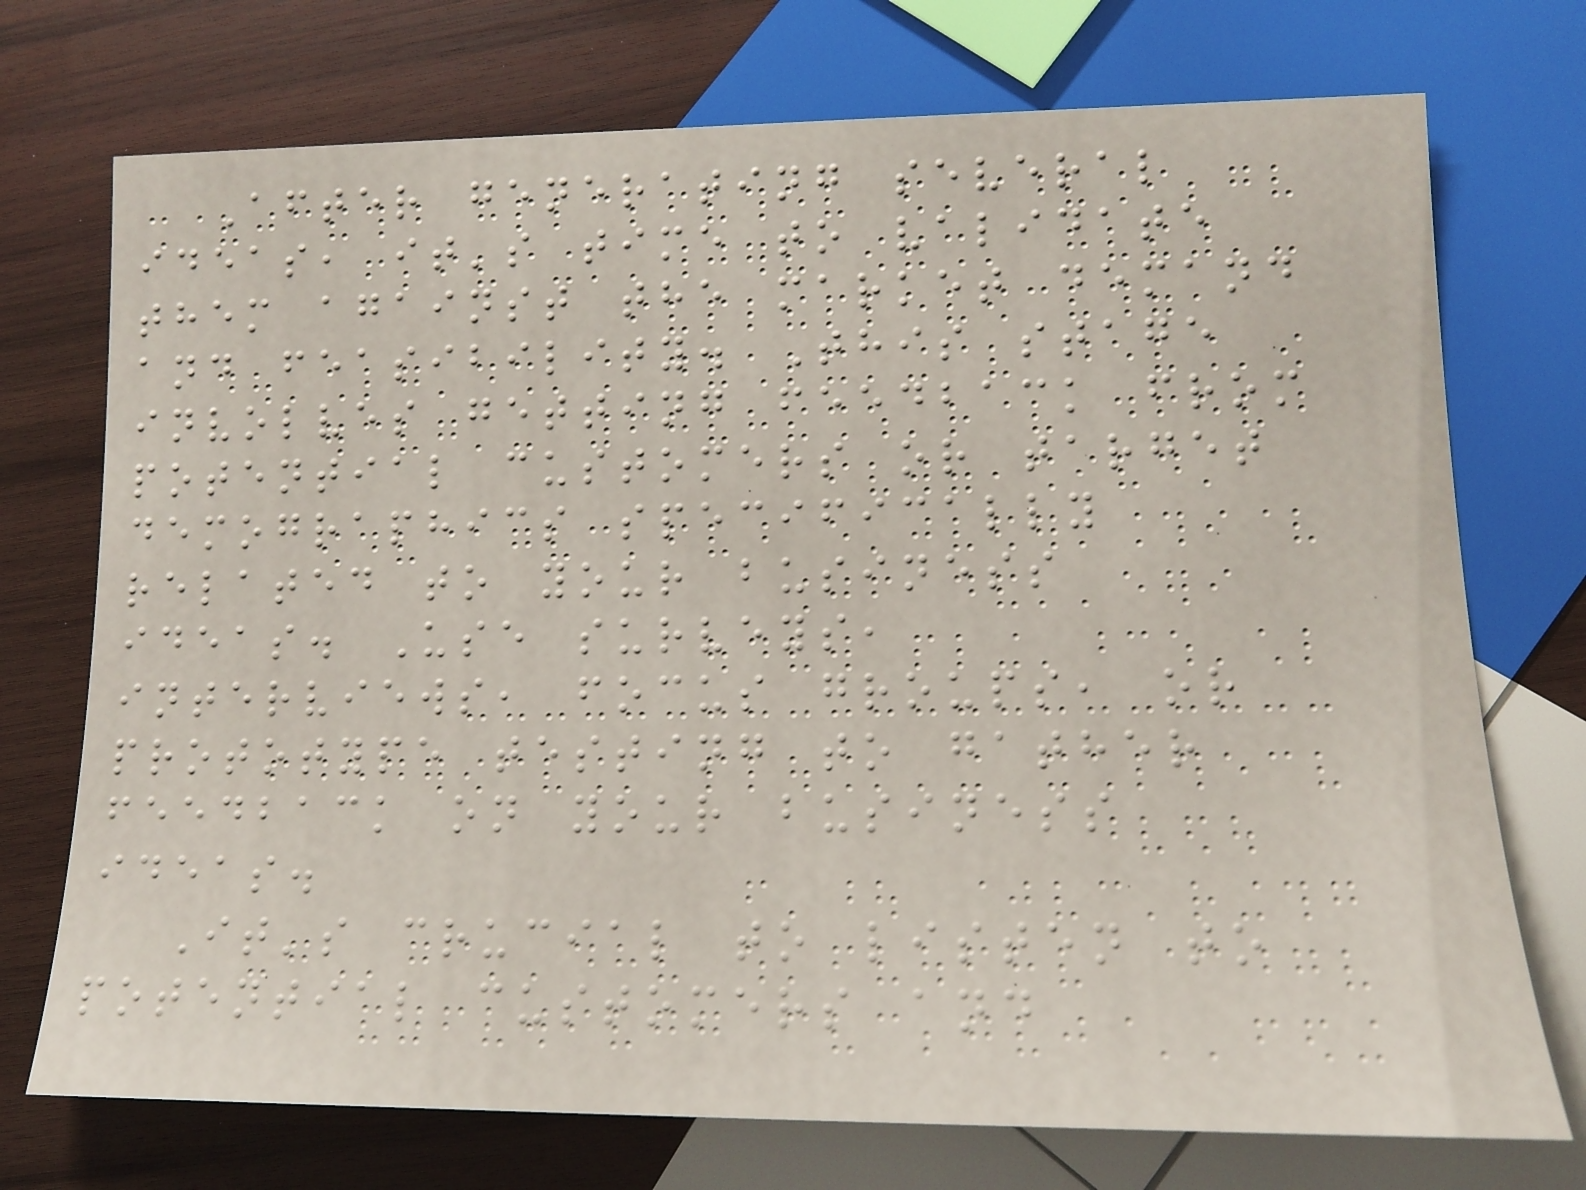After generating several
ideas, it's time to validate
them against the market demand
and feasibility. This stage
involves getting feedback from
potential customers or target
demographics specifically
related to your business
ideas. Use surveys,
interviews, focus groups, or
prototype testing to gather
feedback on your business
ideas.
It's crucial to listen to
potential customers and
